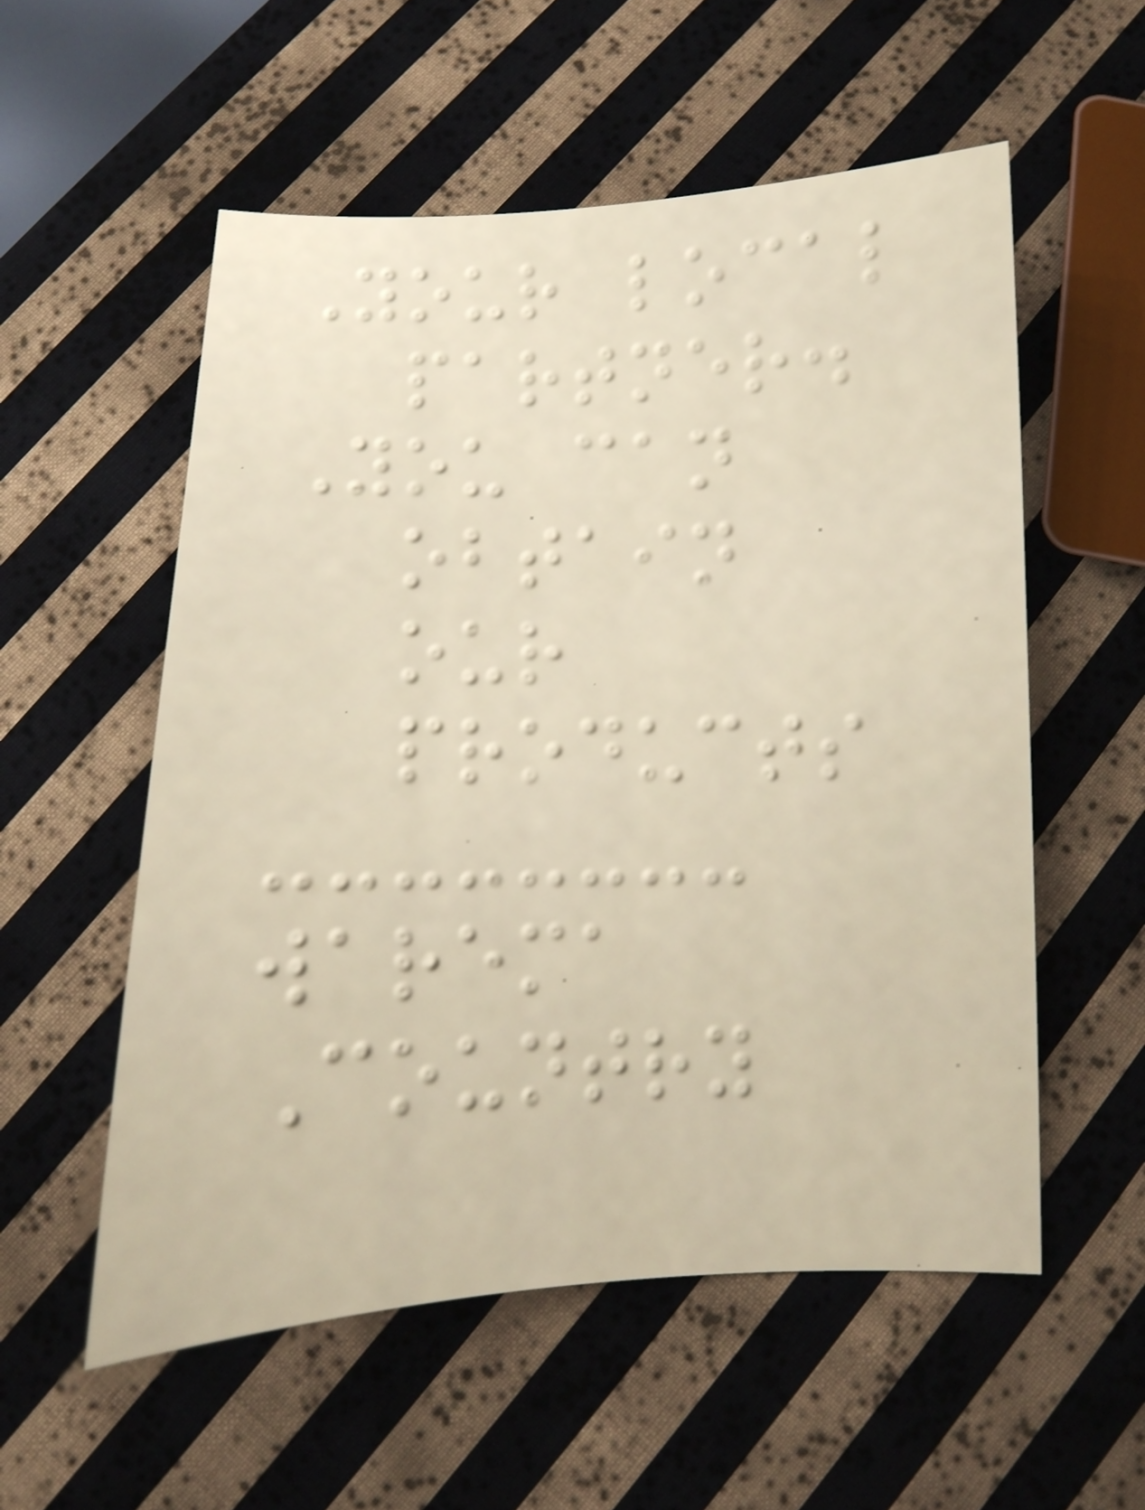Your local
partner.
You can
obtain
our
products
warema
Country
